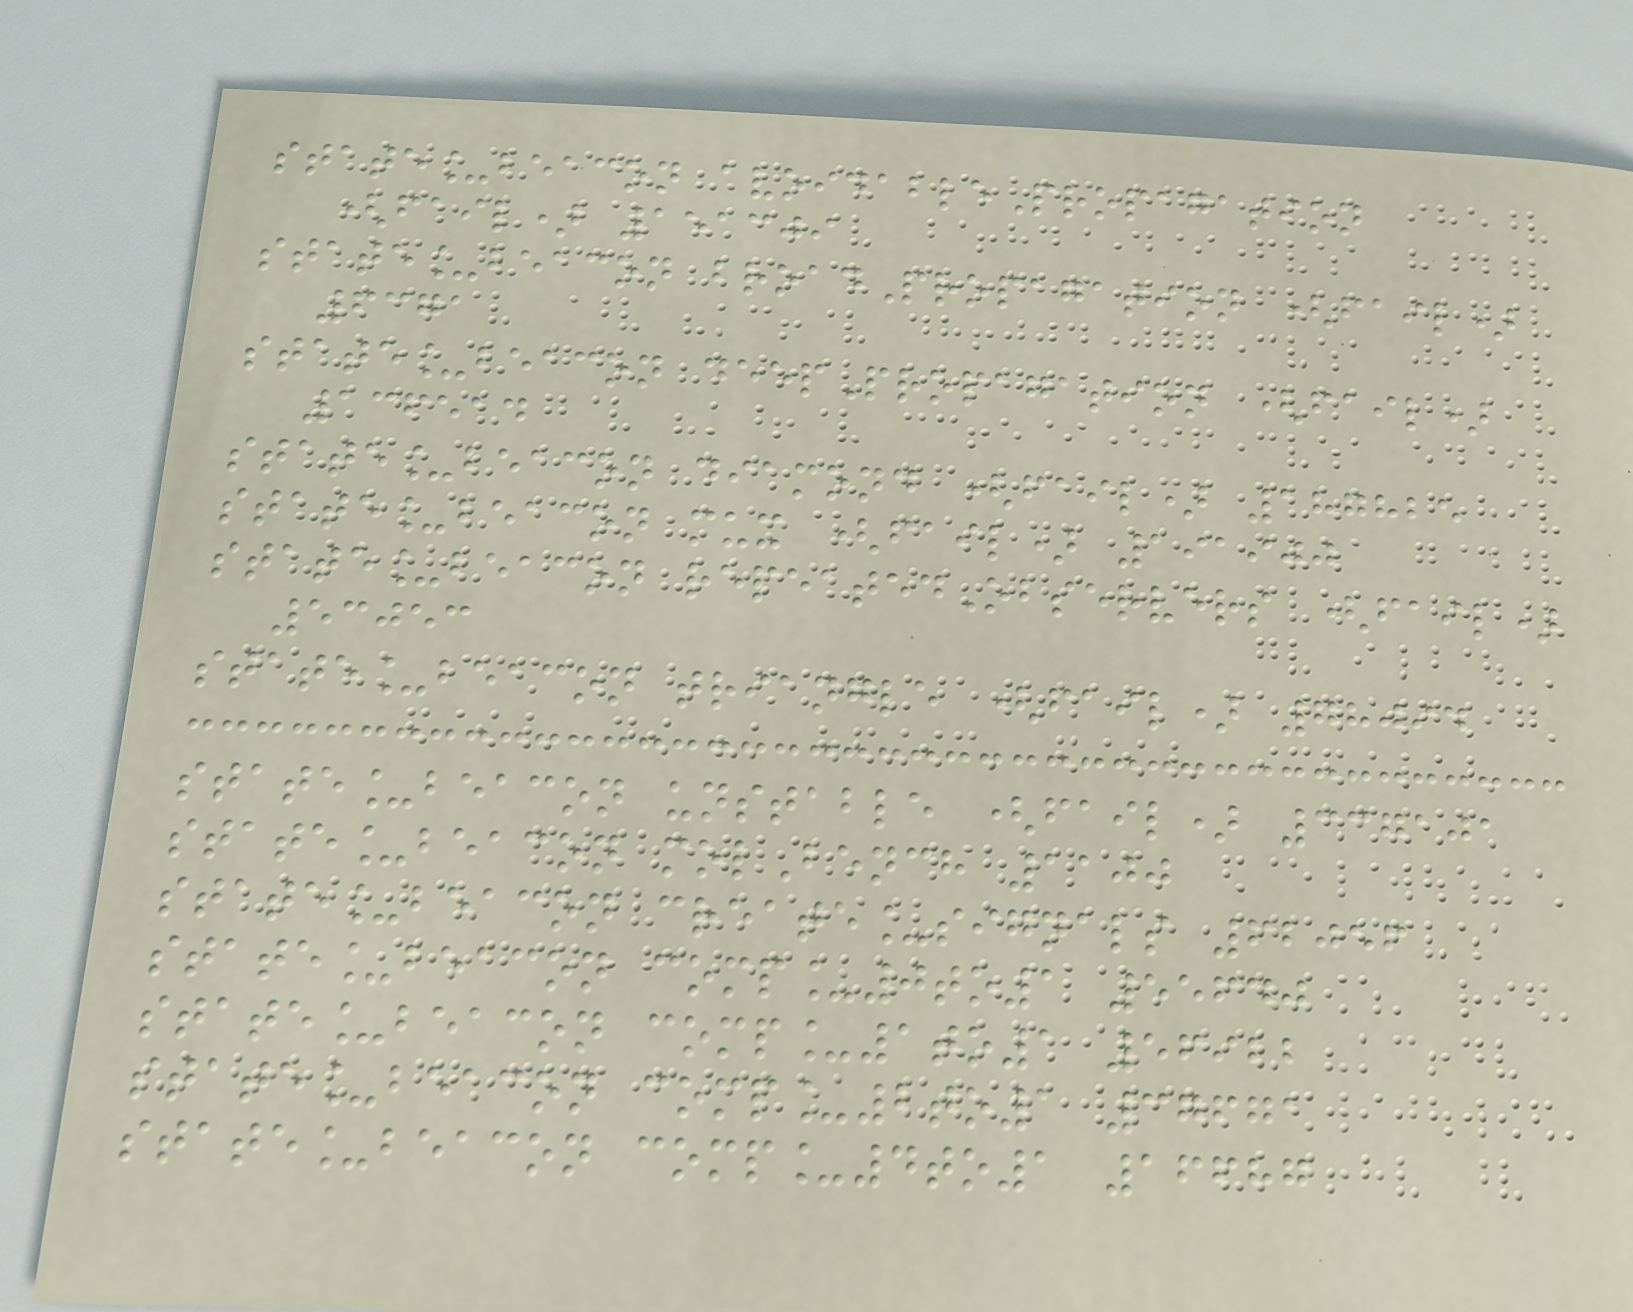state_beacon avoidablePropagation
(fail) 151309
state_beacon broadPropagation (fail)
6371
state_beacon deepPropagation (fail)
136514
state_beacon diamond (fail) 187825
state_beacon mux (fail) 191900
state_beacon repeatedObservers (fail)
53053
state_beacon triangle (fail) 78094
state_beacon unstable (fail) 337101
state_beacon molBench 1100
state_beacon create_signals 62056
state_beacon comp_0to1 55640
state_beacon comp_1to1 56922
state_beacon comp_2to1 37671
state_beacon comp_4to1 16687
